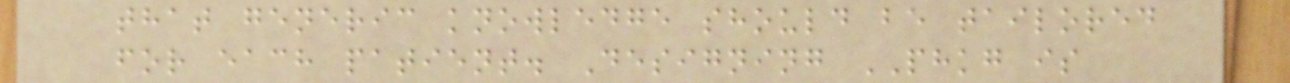that generic knowledge should be tailored
for each patient. Designing PHKG is
